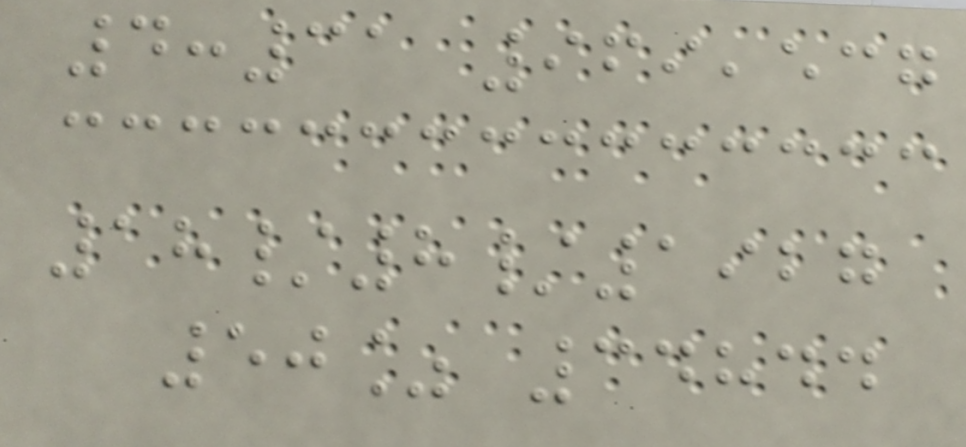4:31 969,537
18/8/1927
50% 34844
